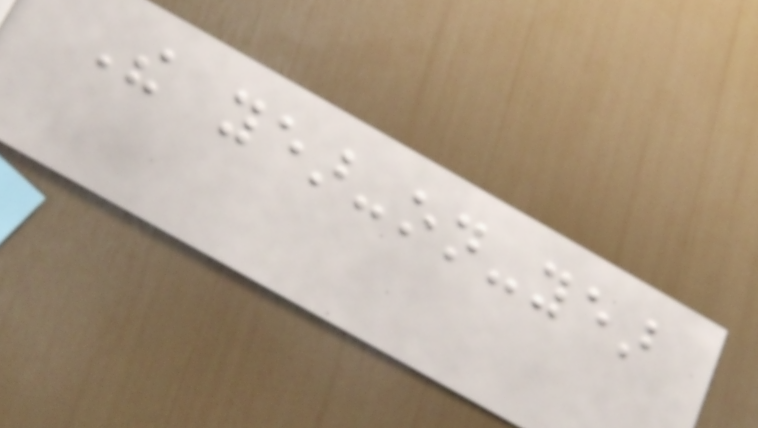The year-on-year
